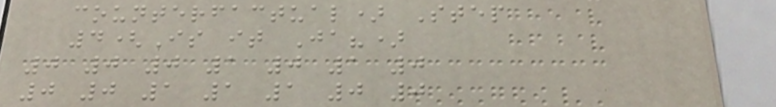counterfactual) Step
4(Is it Ja?)
0 0 0 1 0 1 0
0 0 1 1 1 0 0
